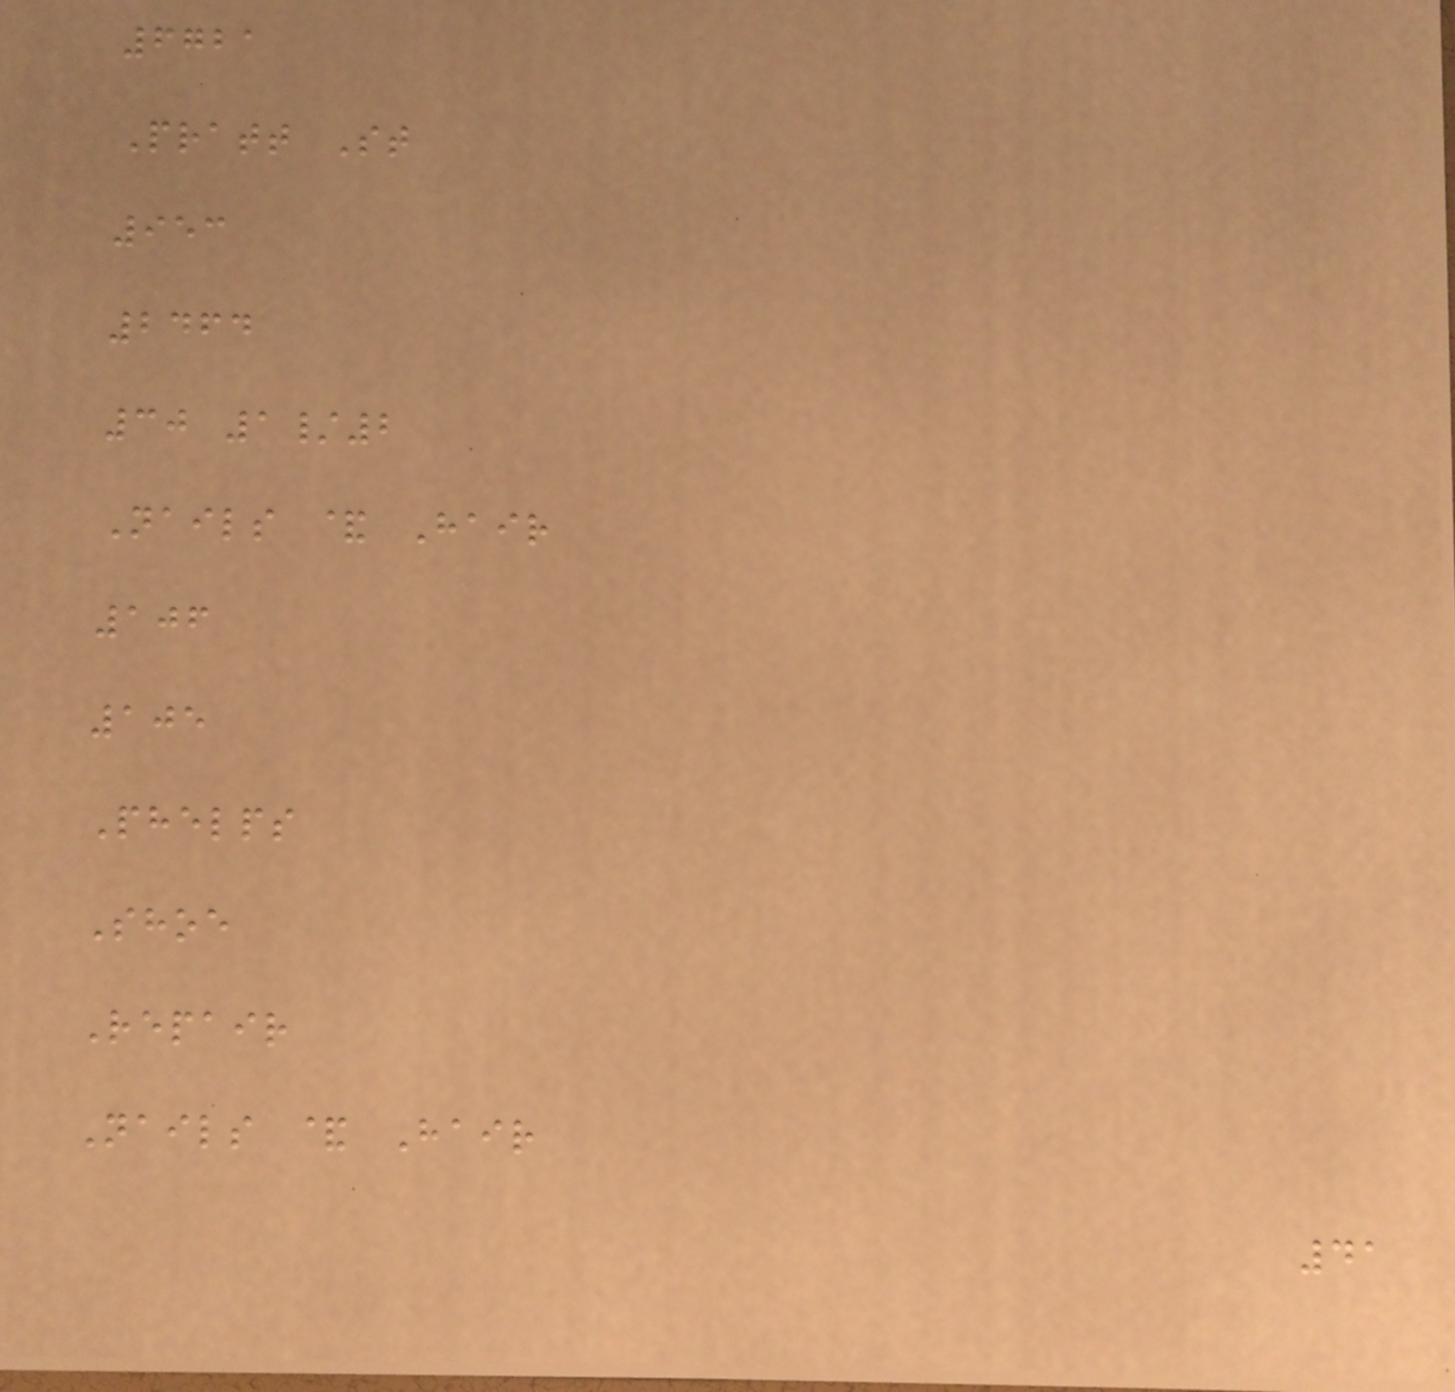6721
Pratt St
953
2464
30 1/2
Nails & Hair
106
105
Phelps
Shoe
Repair
Nails & Hair
41
